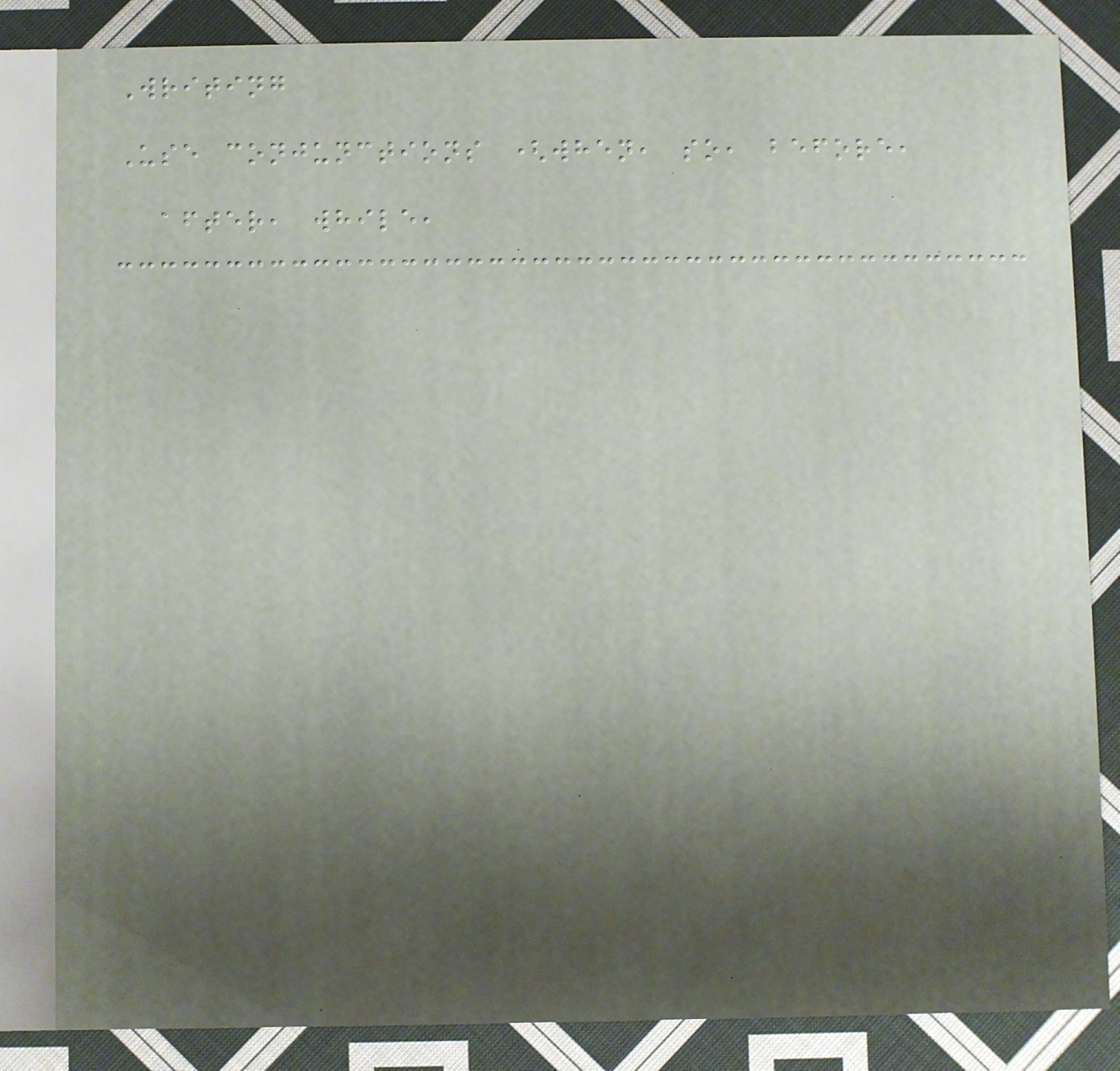Writing
Use conjunctions (when, so, before,
after, while,
